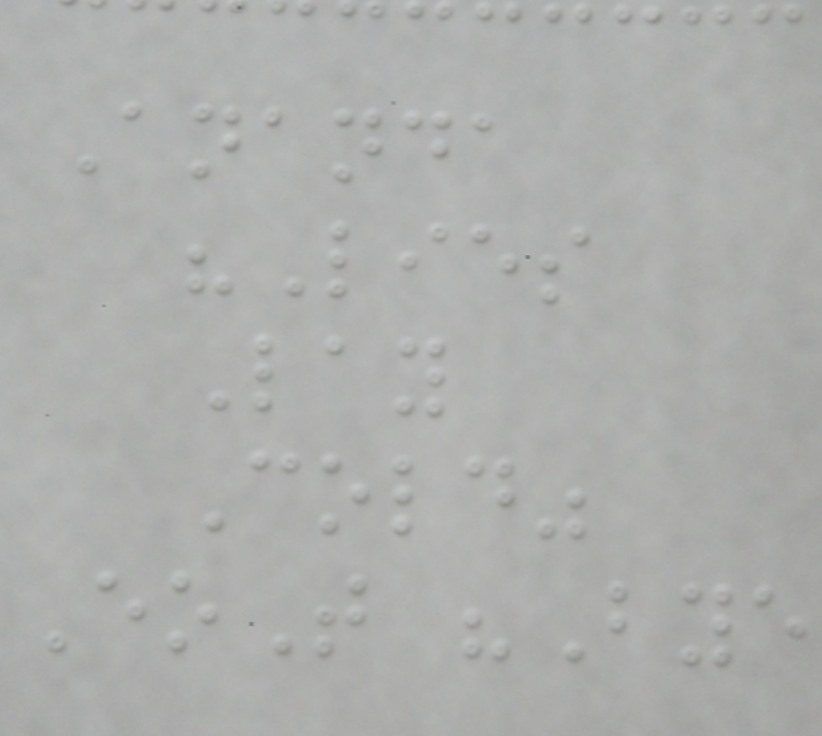Ananda
"Lies
Lay
Cold"
EoT "Bye
